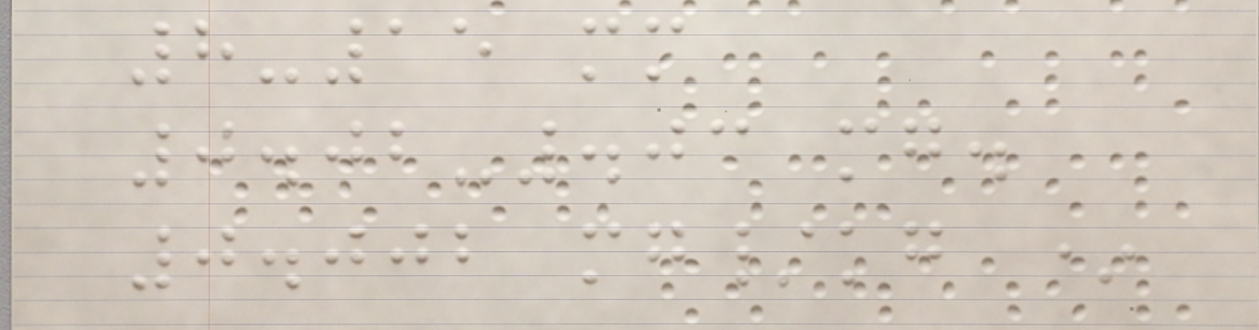8-15 mm
0.02-.03 mg.
0.002 mg/kg *
